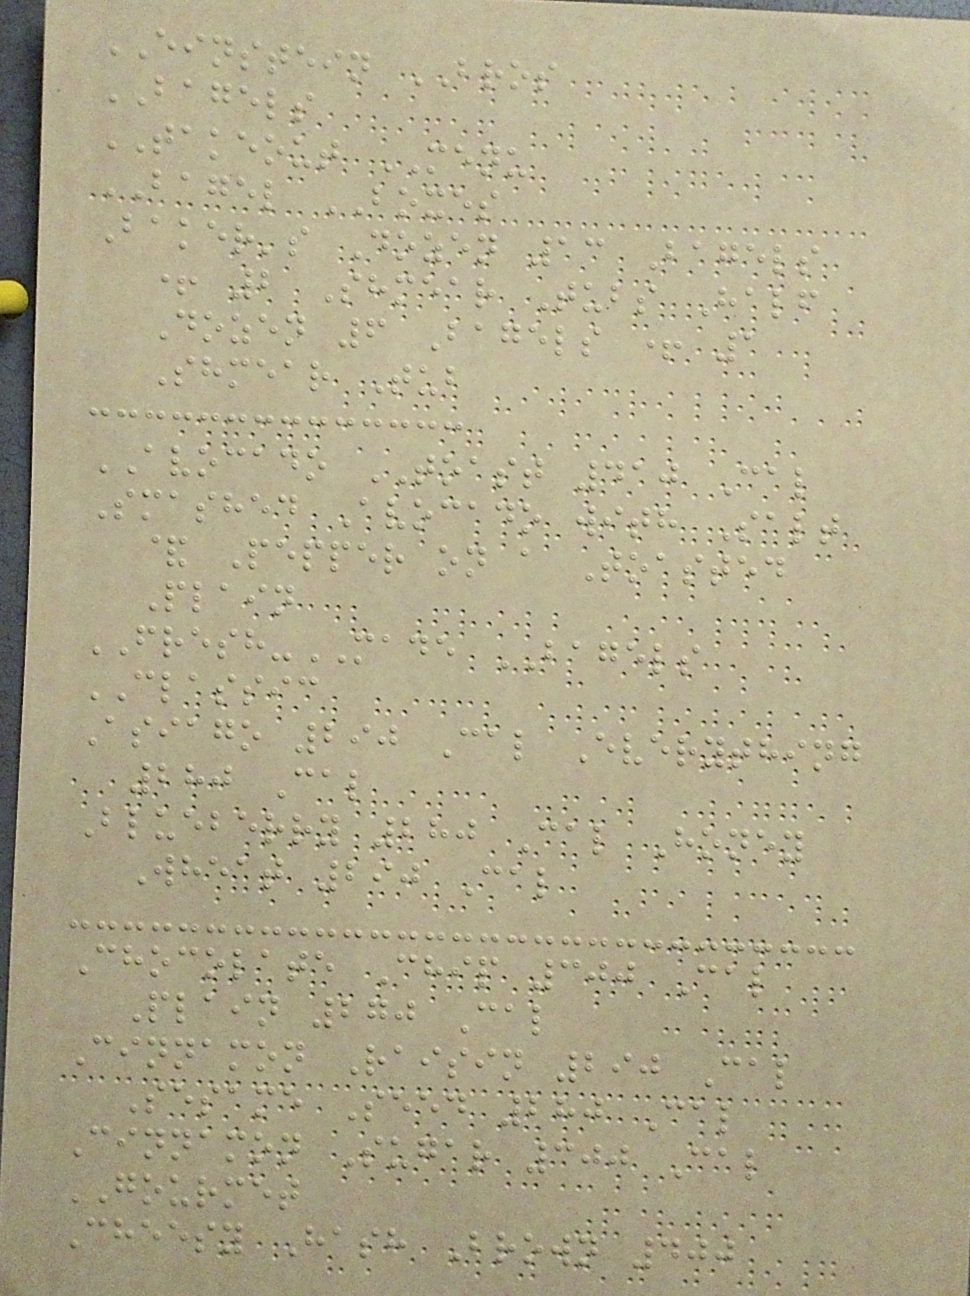EINSTEIN BROS
BAGELS
TAKEOUT MENU
BAGEL BOXES
Baker's Dozen 13 Bagels
+ 2 Shmear Tubs Half
Dozen 6 Bagels + 1
Shmear Tub
AVOCADO TOAST 410 Cal
Smashed Avocado with Salt
& Pepper on a Toasted
Plain
FRESH-MADE BAGELS
CLASSIC
Asiago 290 Cal Everything
280 Cal
Blueberry 280 Cal Honey
Wheat 290 Cal
Chocolate Chip 300 Cal
Plain 270 Cal
Cinnamon Raisin 290 Cal
Sesame Seed 280 Cal
Cinnamon Sugar 300 Cal
GOURMET
Cheesy Hash Brown 400
